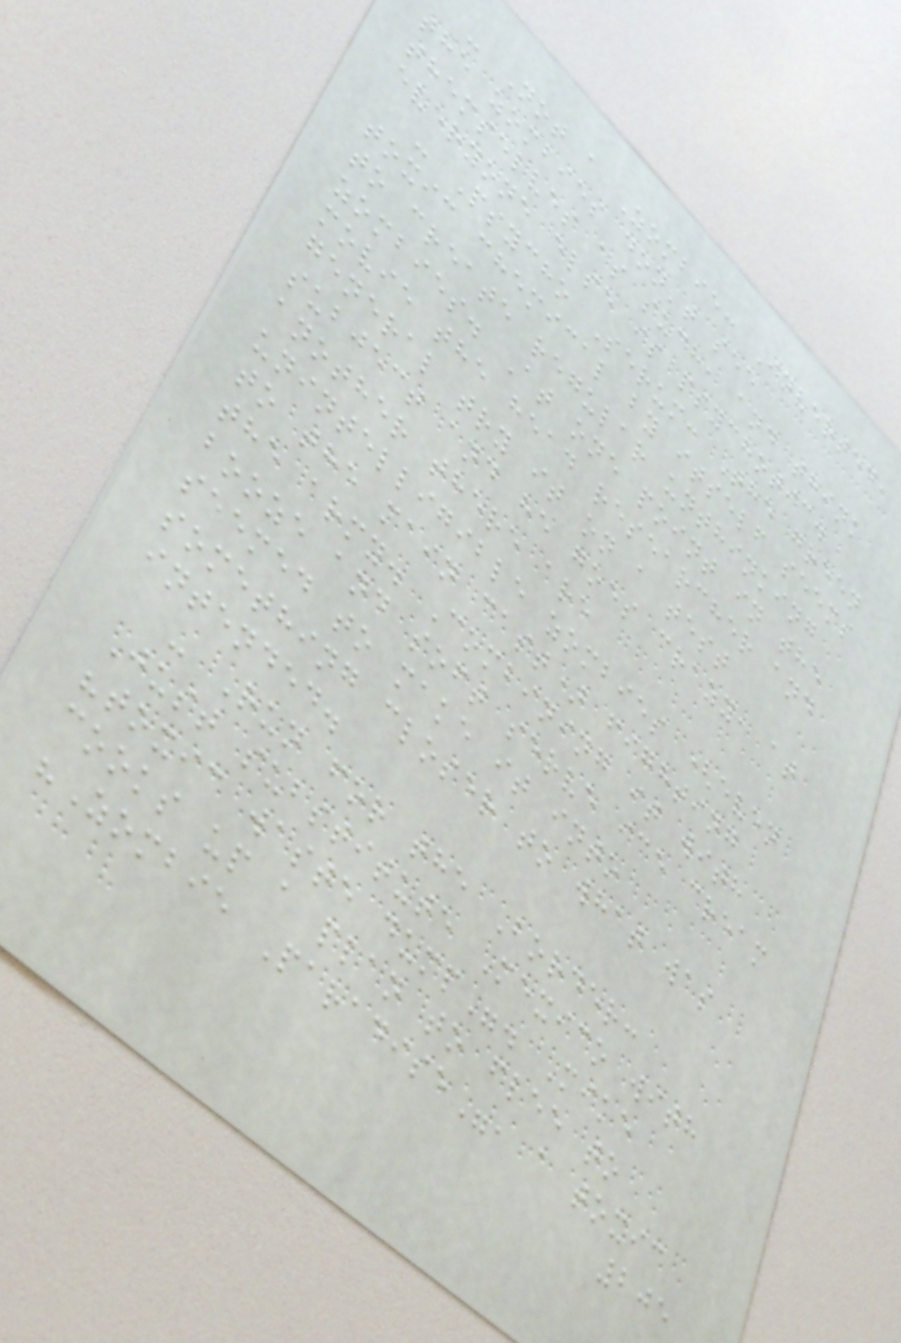- Not a Zombie: Inverted,
the zombies don't see
themselves as such, and think
everyone else is psychotic.
- Psycho Serum: The green
toxic chemical by itself seems
to create regular unthinking
zombies. At one point in the
movie the head researcher and
general try it on a test
subject and he goes crazy, at
another there are
unintelligible zombies (even
to the main cast) fighting
the army. Combining it with
booze and soft serve ice cream
seemed to make it into
something closer to what was
intended.
- Run for the Border:
Just substitute Mexico with
"toxic waste dump". Mike
cooks up a plan to flee to
"Zombie Paradise", a toxic
205
